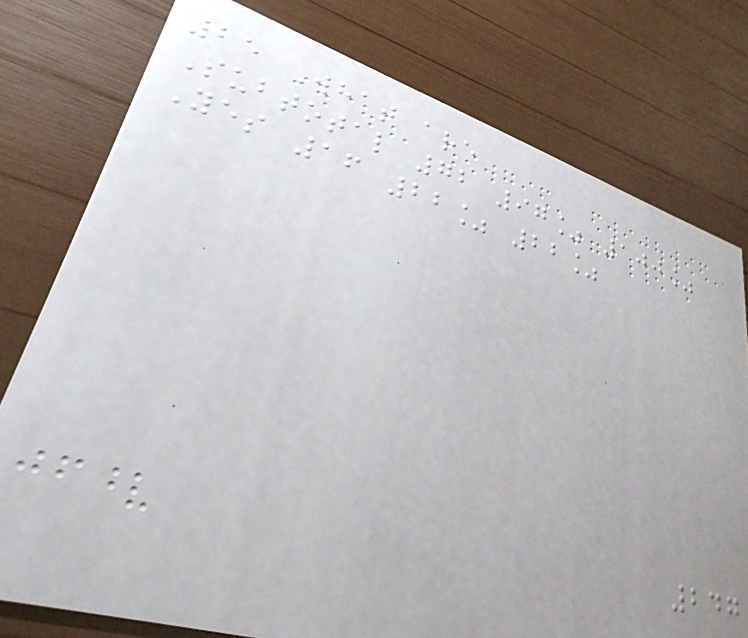25 What are
Subtotal 72 97% 100%
Yes 16 22% 22%
247
